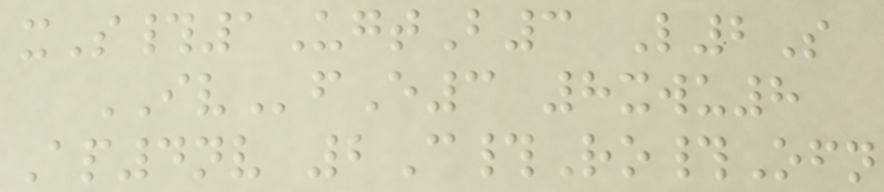xS#1UgtB3 L2S
IVfE3 8xwu8
Ap4nv 2C#Ro#Ofn
